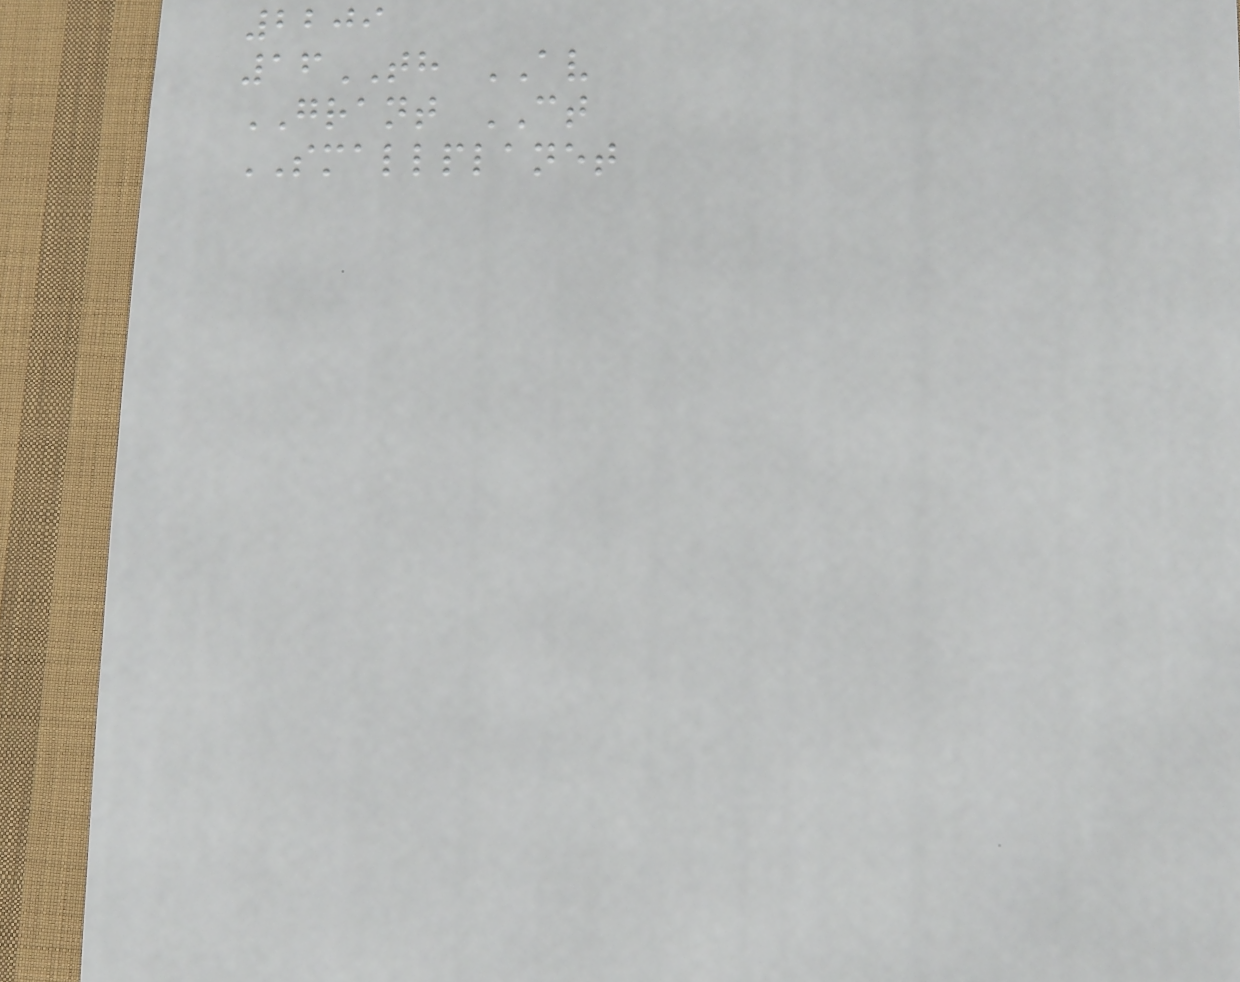2209
16TH AV
GRANT CT
SMALLPLANET
